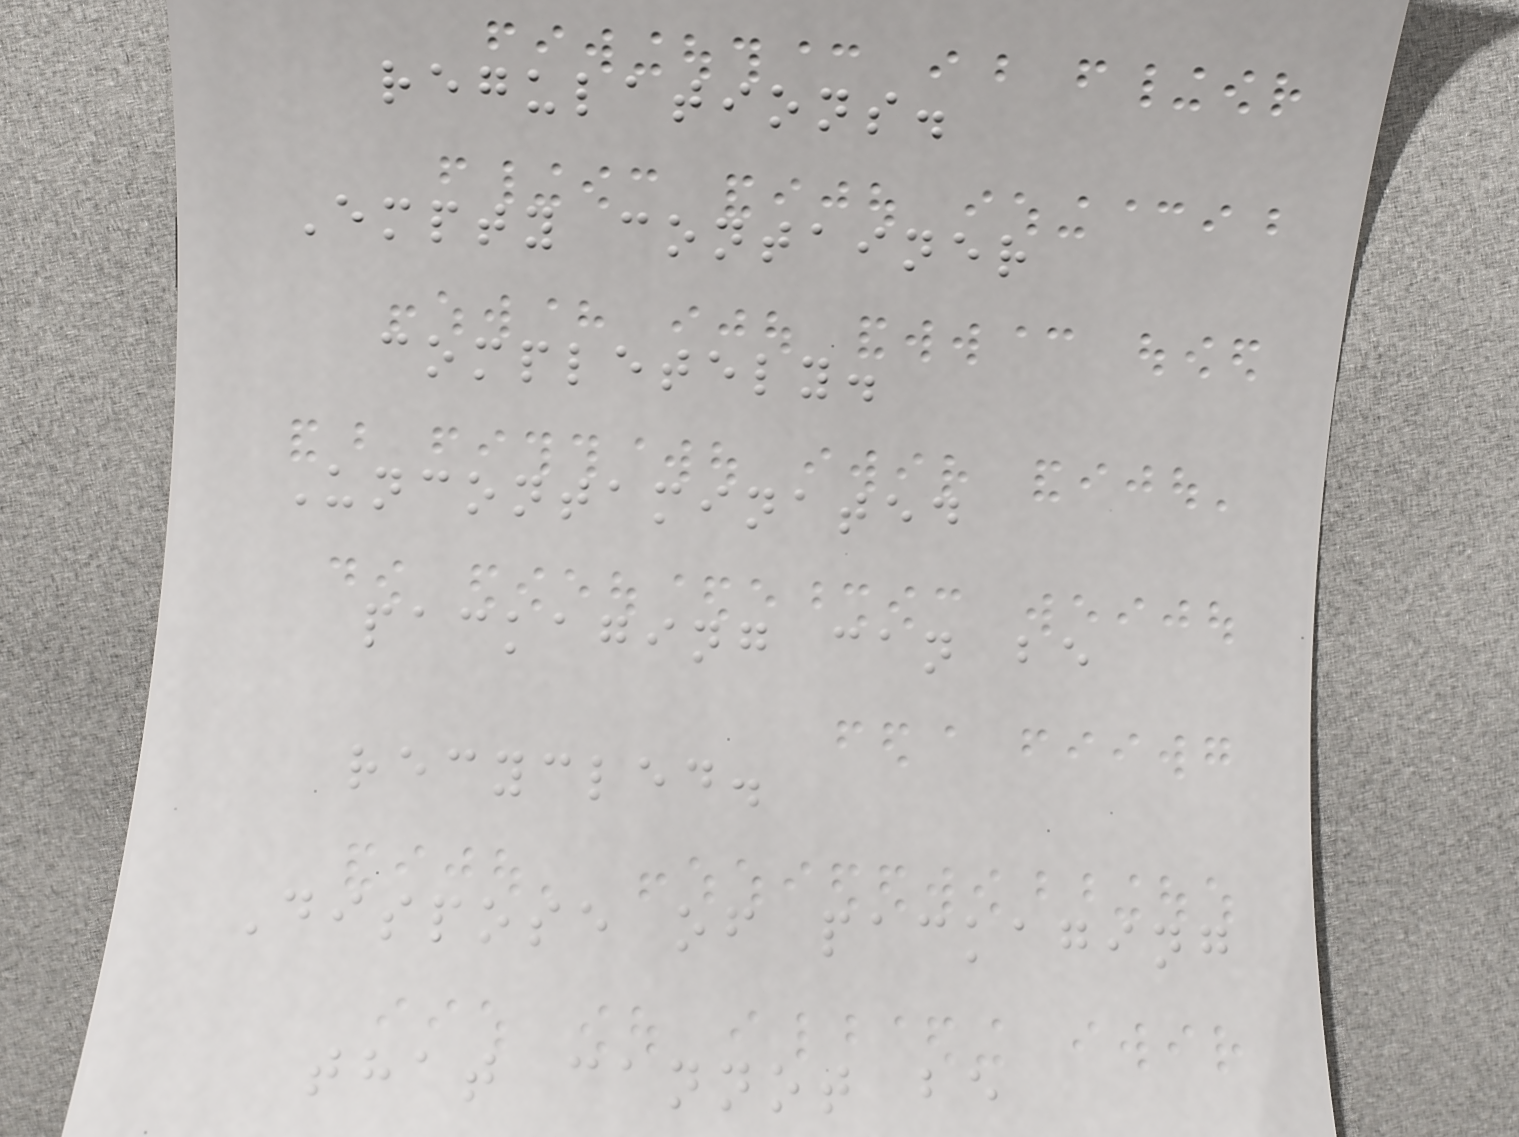regulations.
Empty container
completely.
Uncontaminated
packaging can be
recycled.
Dispose of packaging
that cannot be
